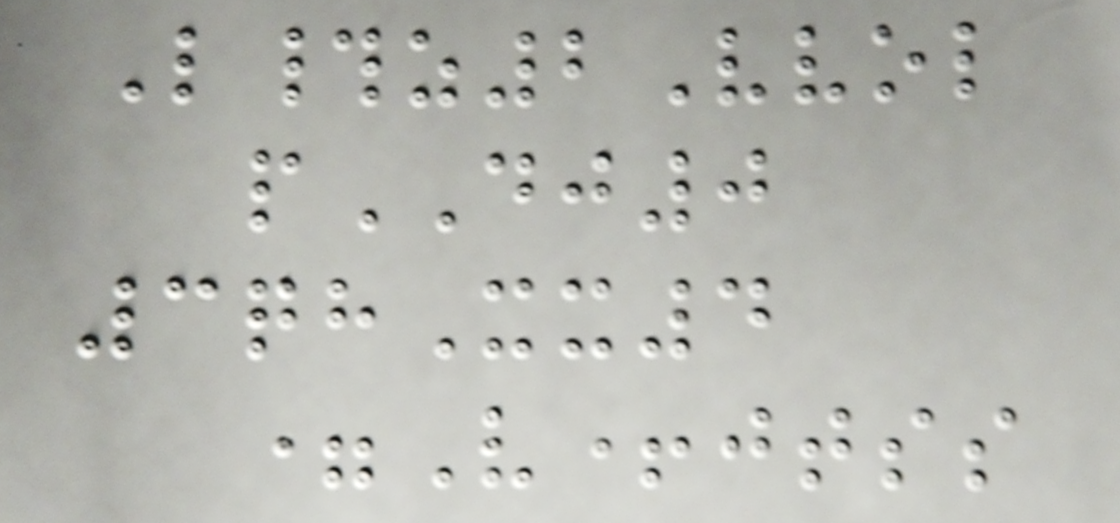L#z2Vvol
pDJ0
3qhXx4
=V+jtss
